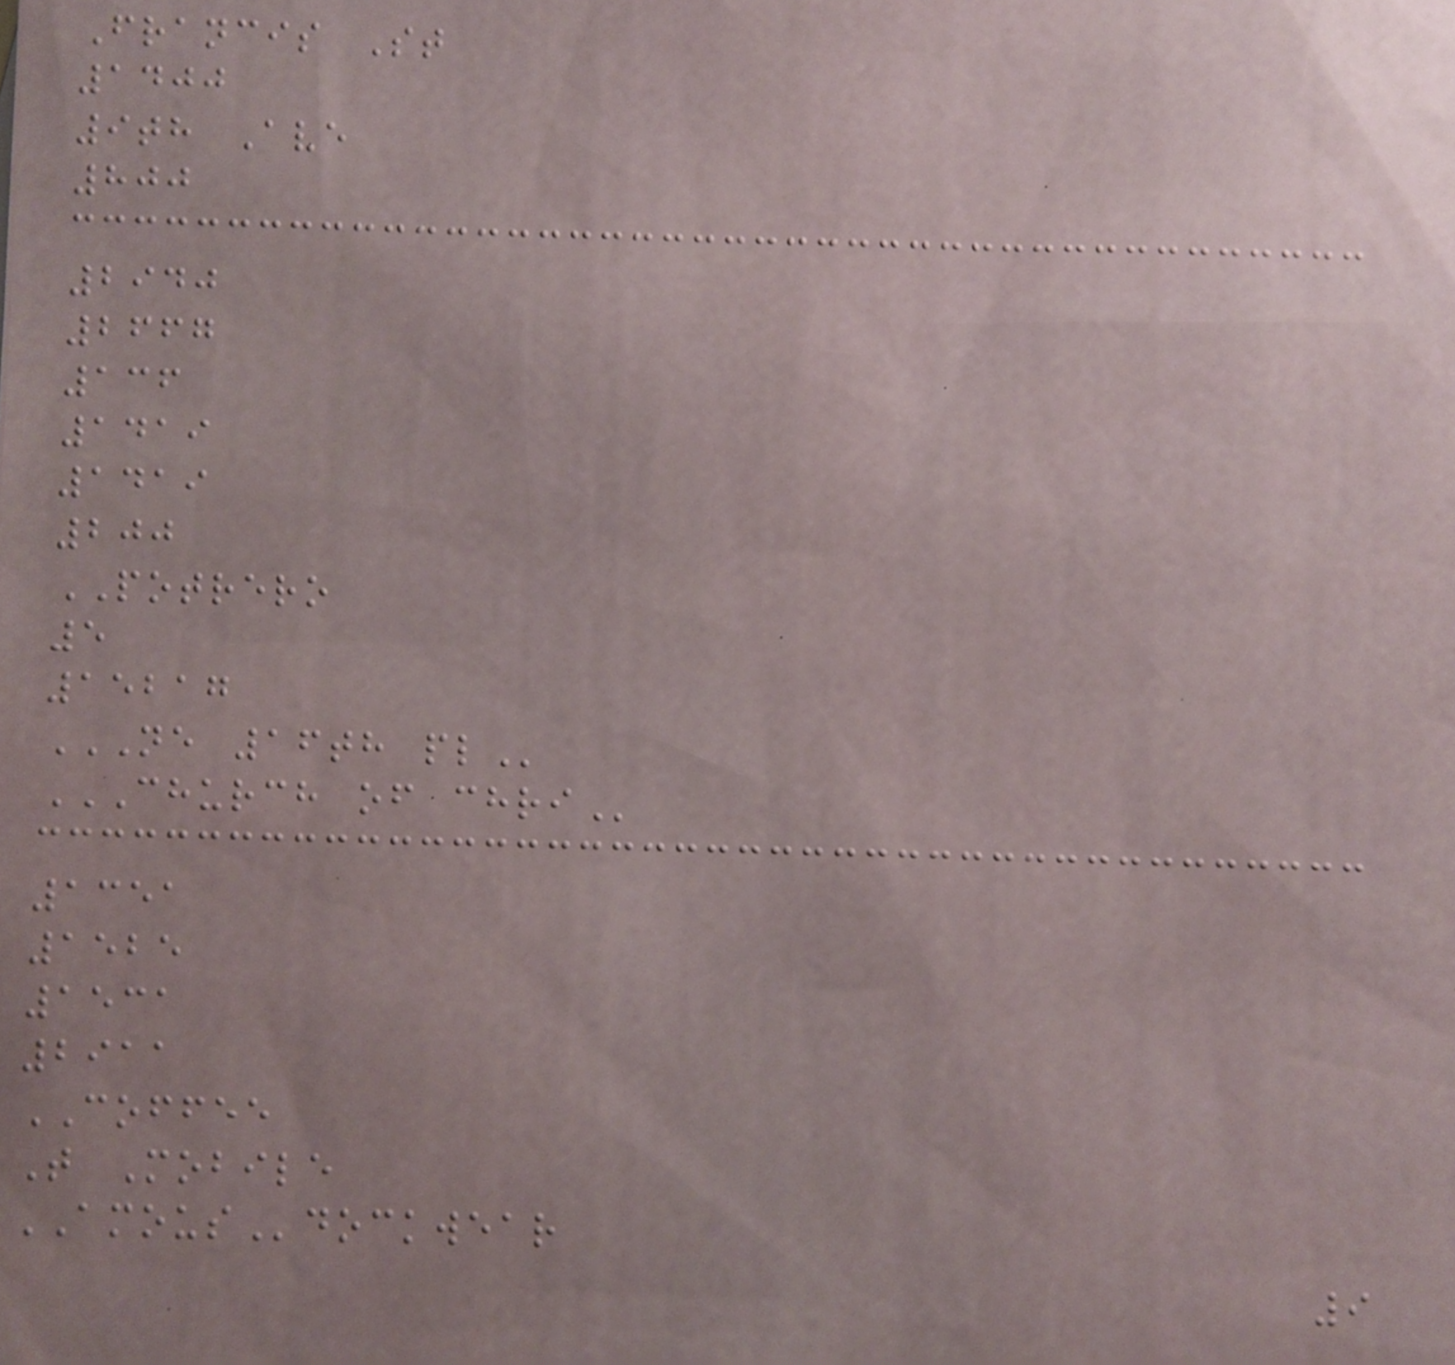Francis St
1400
9th Ave
800
2940
2667
136
1419
1419
200
POTRERO
5
15217
NE 16TH PL
CHURCH OF CHRI
1351
1525
1531
2911
COFFEE
T Mobile
AMOUSdockwear
9
